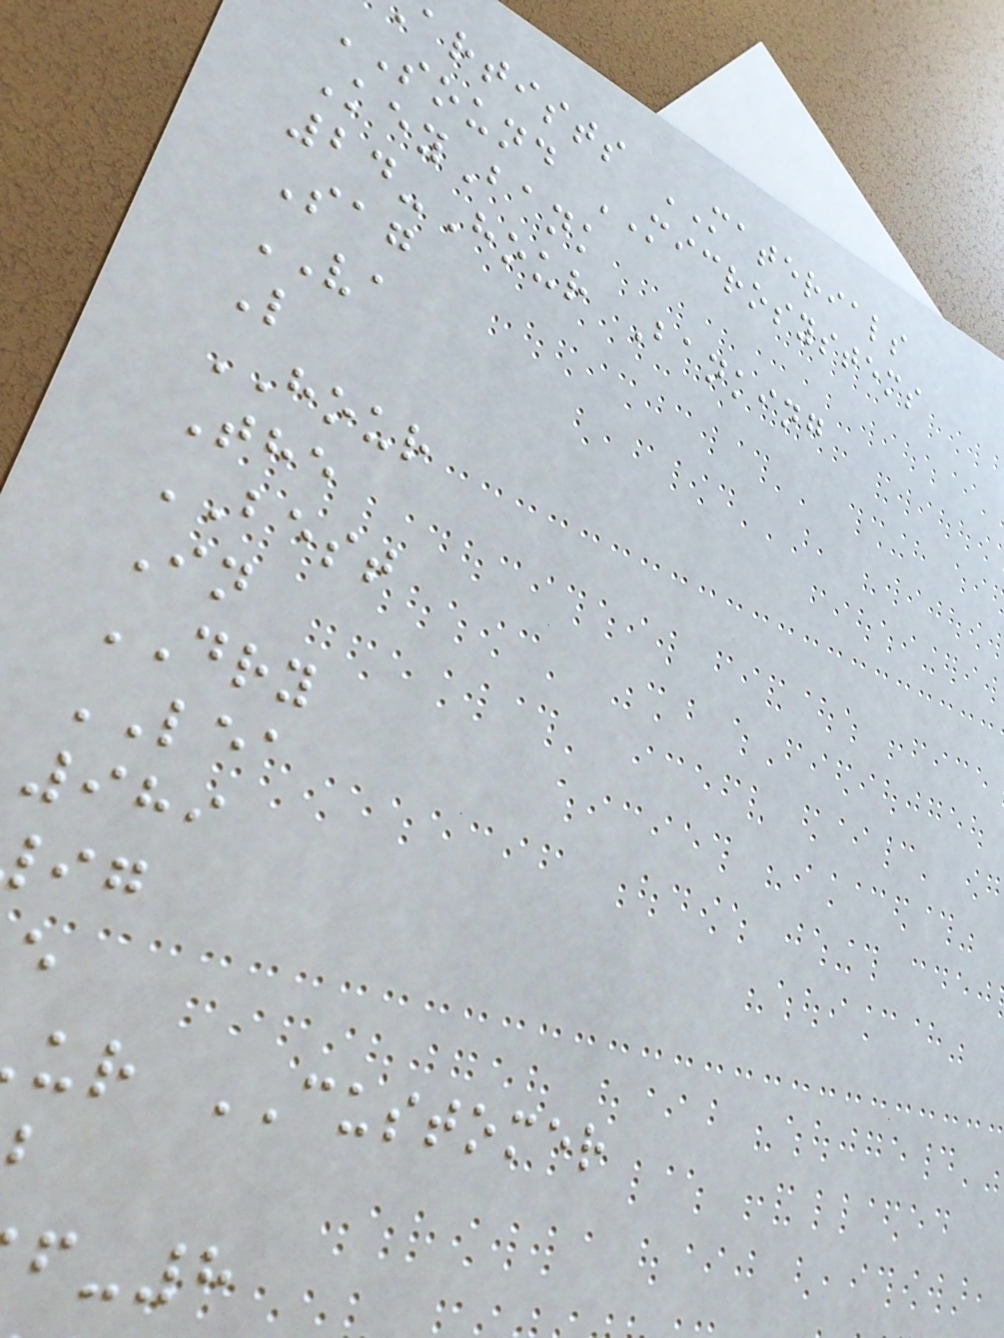artists MATERIALS
SOUND MICROSYSTEMS
KeyBank
24-Hour Banking
Sag
VA
L
HOUR
The
BEST
In
DRY
LEA
989
ur CUSTOMER
